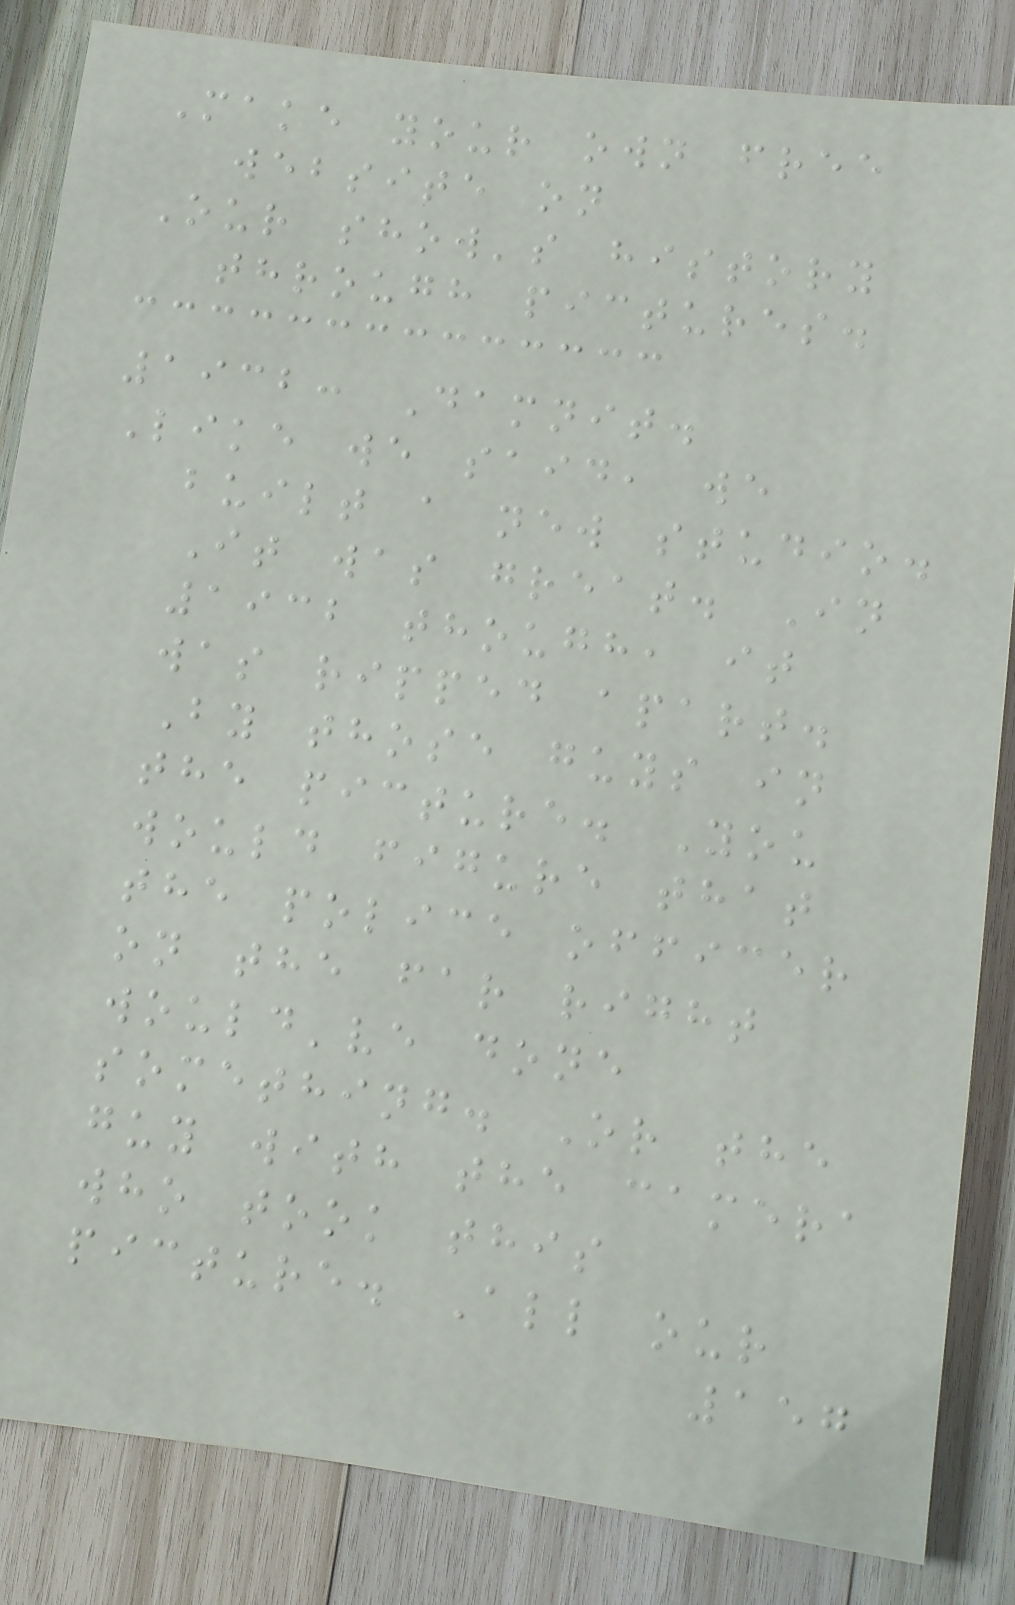Make your own free
website on
Our show's history
through pictures.
1932: Damnit.
Like we said, we
built a new studio.
It was great. In
1932 though, it
was ripped apart.
By those guys in
the picture. You
would figure that
the police officer
on the far right
would've done
something. Or the
guy with the camera
who took this
picture. All our
157
